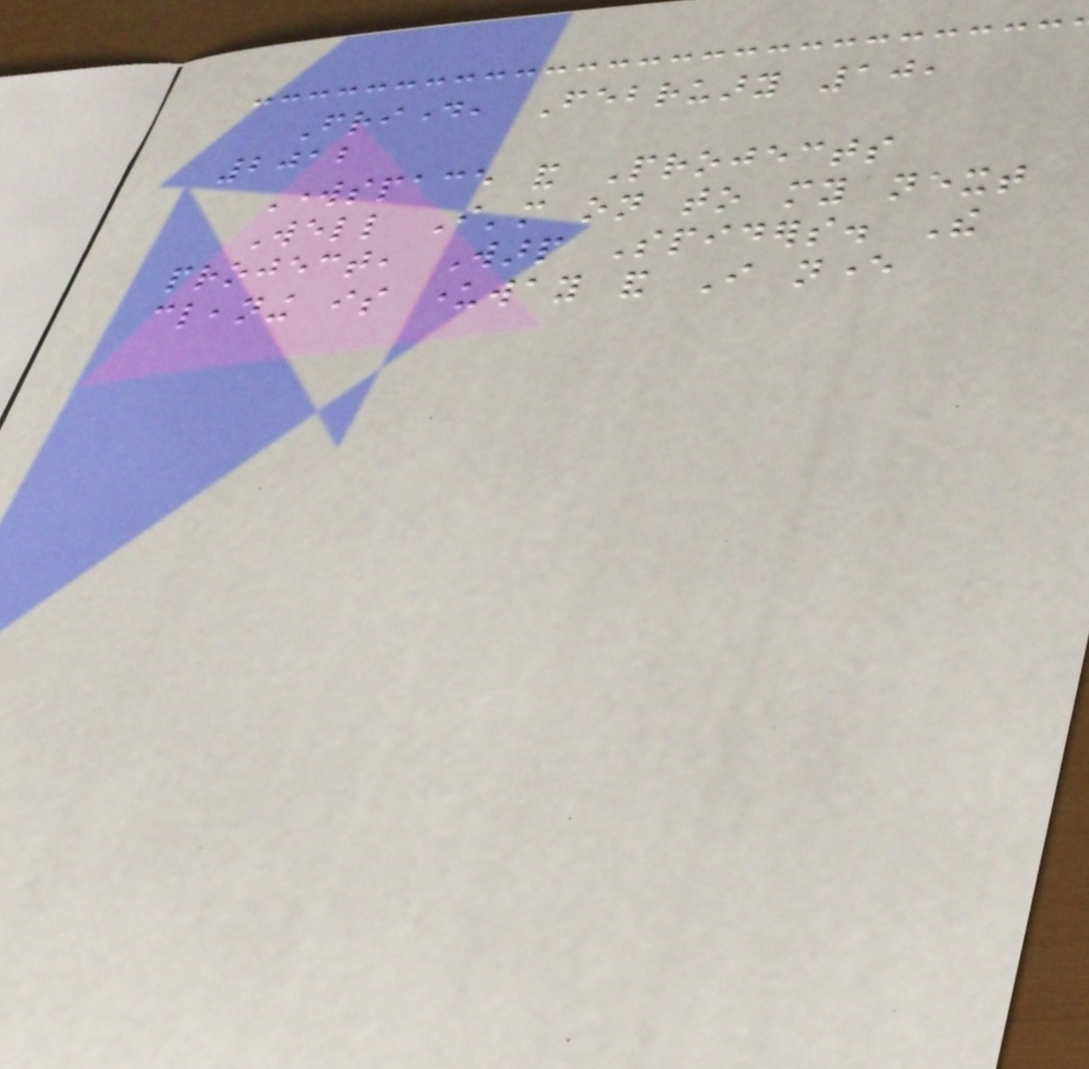Friday, February 10,
2012
Workspace and Projects
Well I'm on to my next
project, Warp Spiders. The
cleaning is underway and I never
